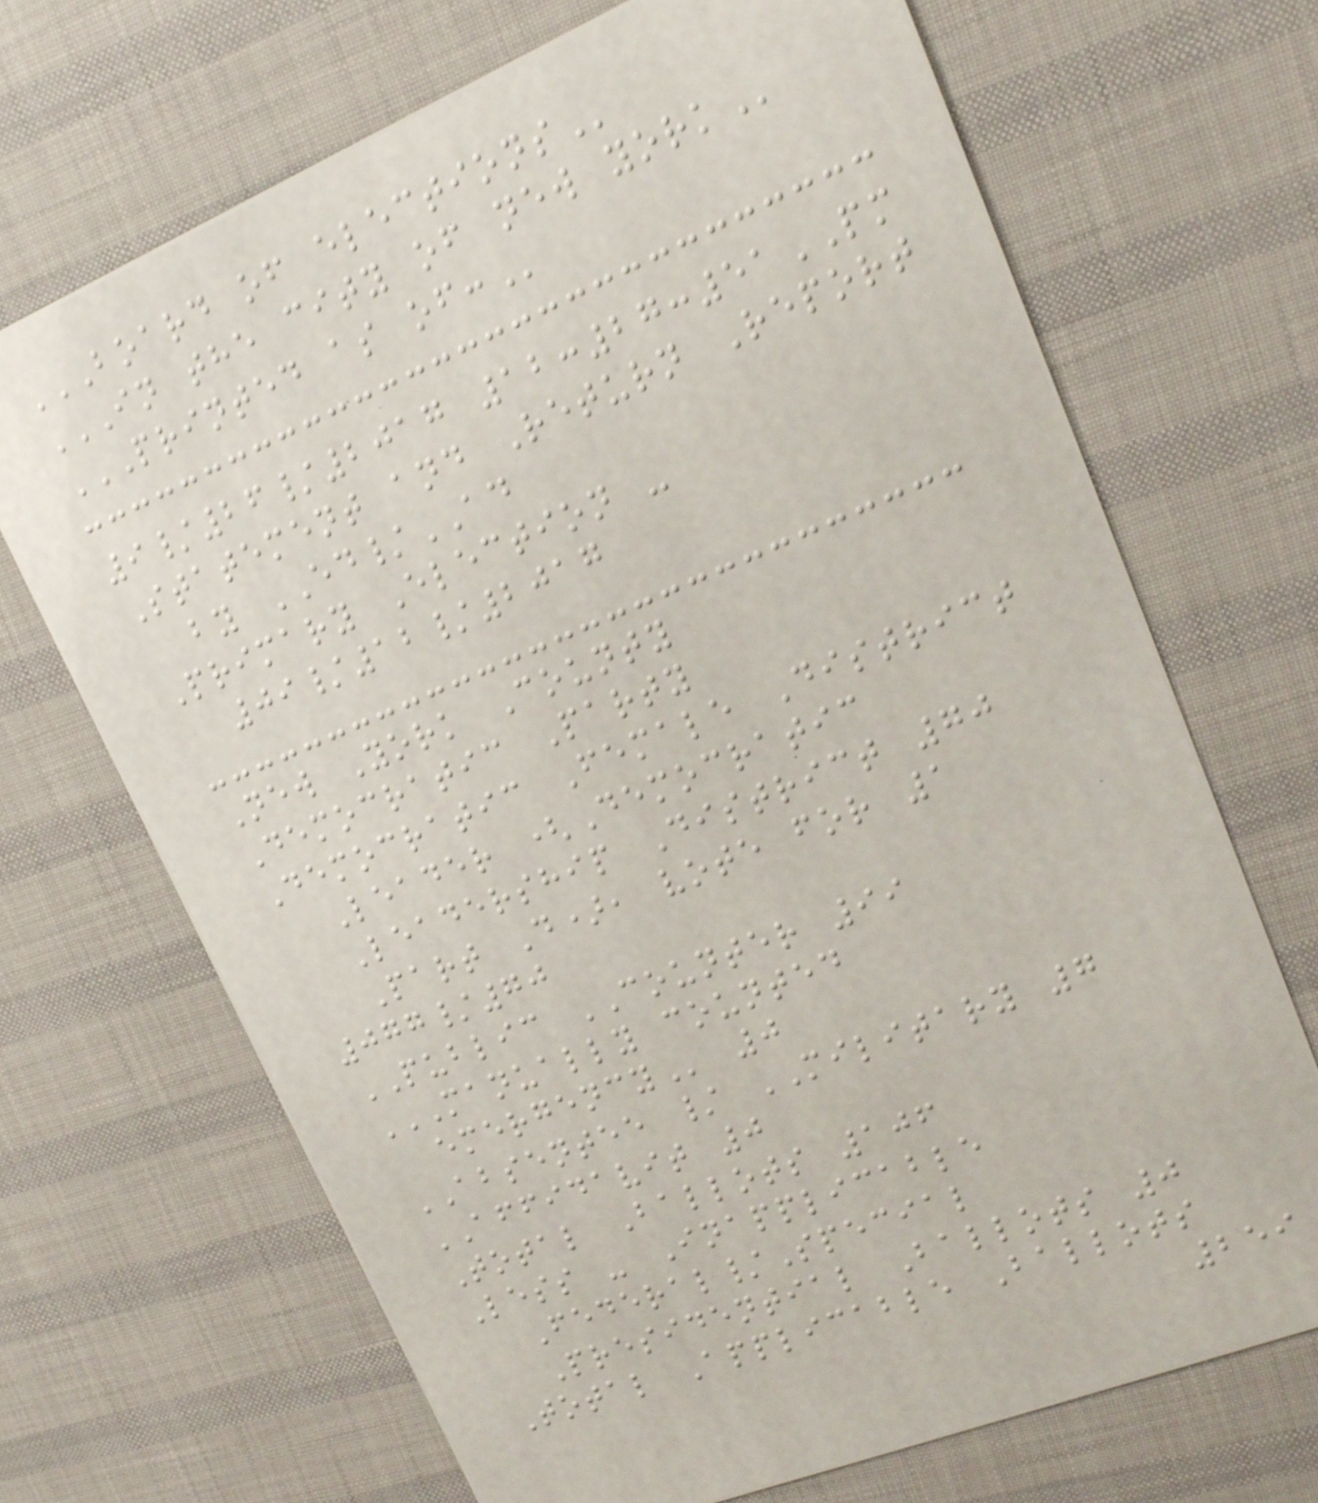BOARD OF ELECTIONS
IN THE CITY OF NEW YORK
PRINTED AS OF:
9/26/2017 12:27:51PM
Statement and Return Report
by ED/AD
Primary Election -
09/12/2017
New York County
Democratic Party
Democratic Female District
Leader (Democratic
Leadership District 70
Part D), vote for 1
077/70
PUBLIC COUNTER 99
MANUALLY COUNTED
EMERGENCY 0
ABSENTEE / MILITARY 7
AFFIDAVIT 0
Total Ballots 106
Less - Inapplicable
Federal/Special
Presidential Ballots 0
Total Applicable Ballots
259
